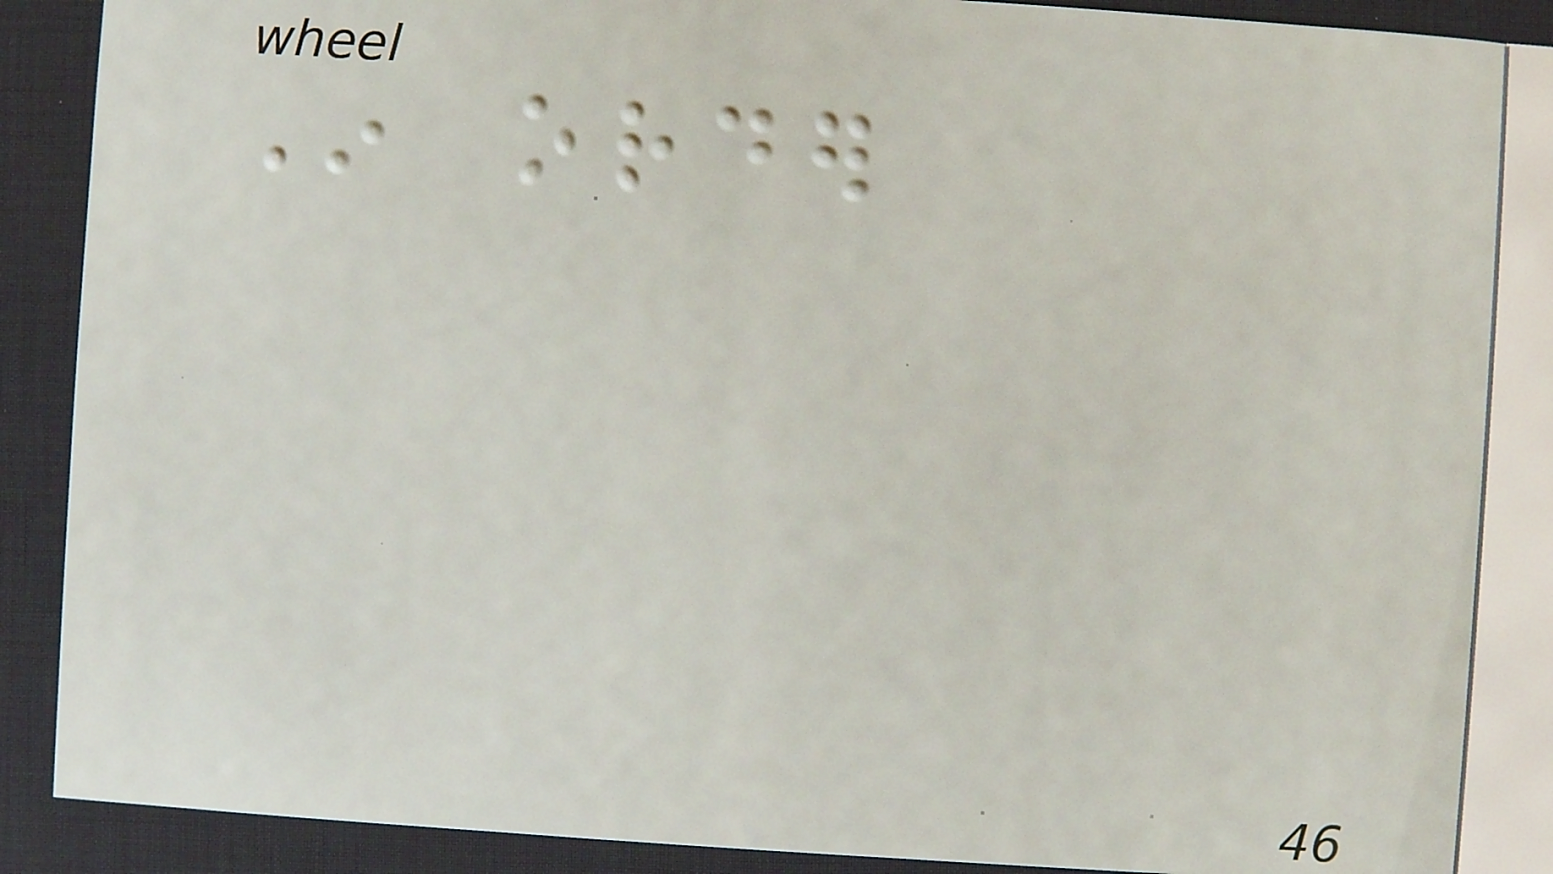In order
